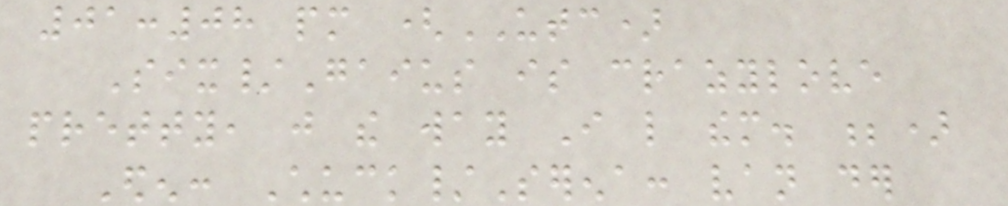01:08 pm (UTC)
Six/Gaius is crazylove
pretty, just the way I like them. ;)
Eden: Chuck/Serena: van der
